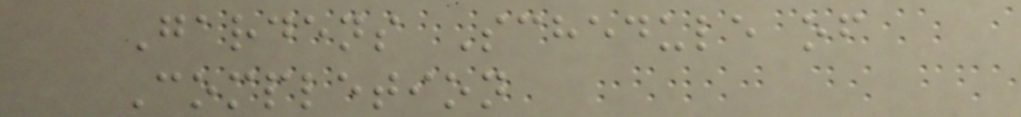Gardens Schedule of
Completion
